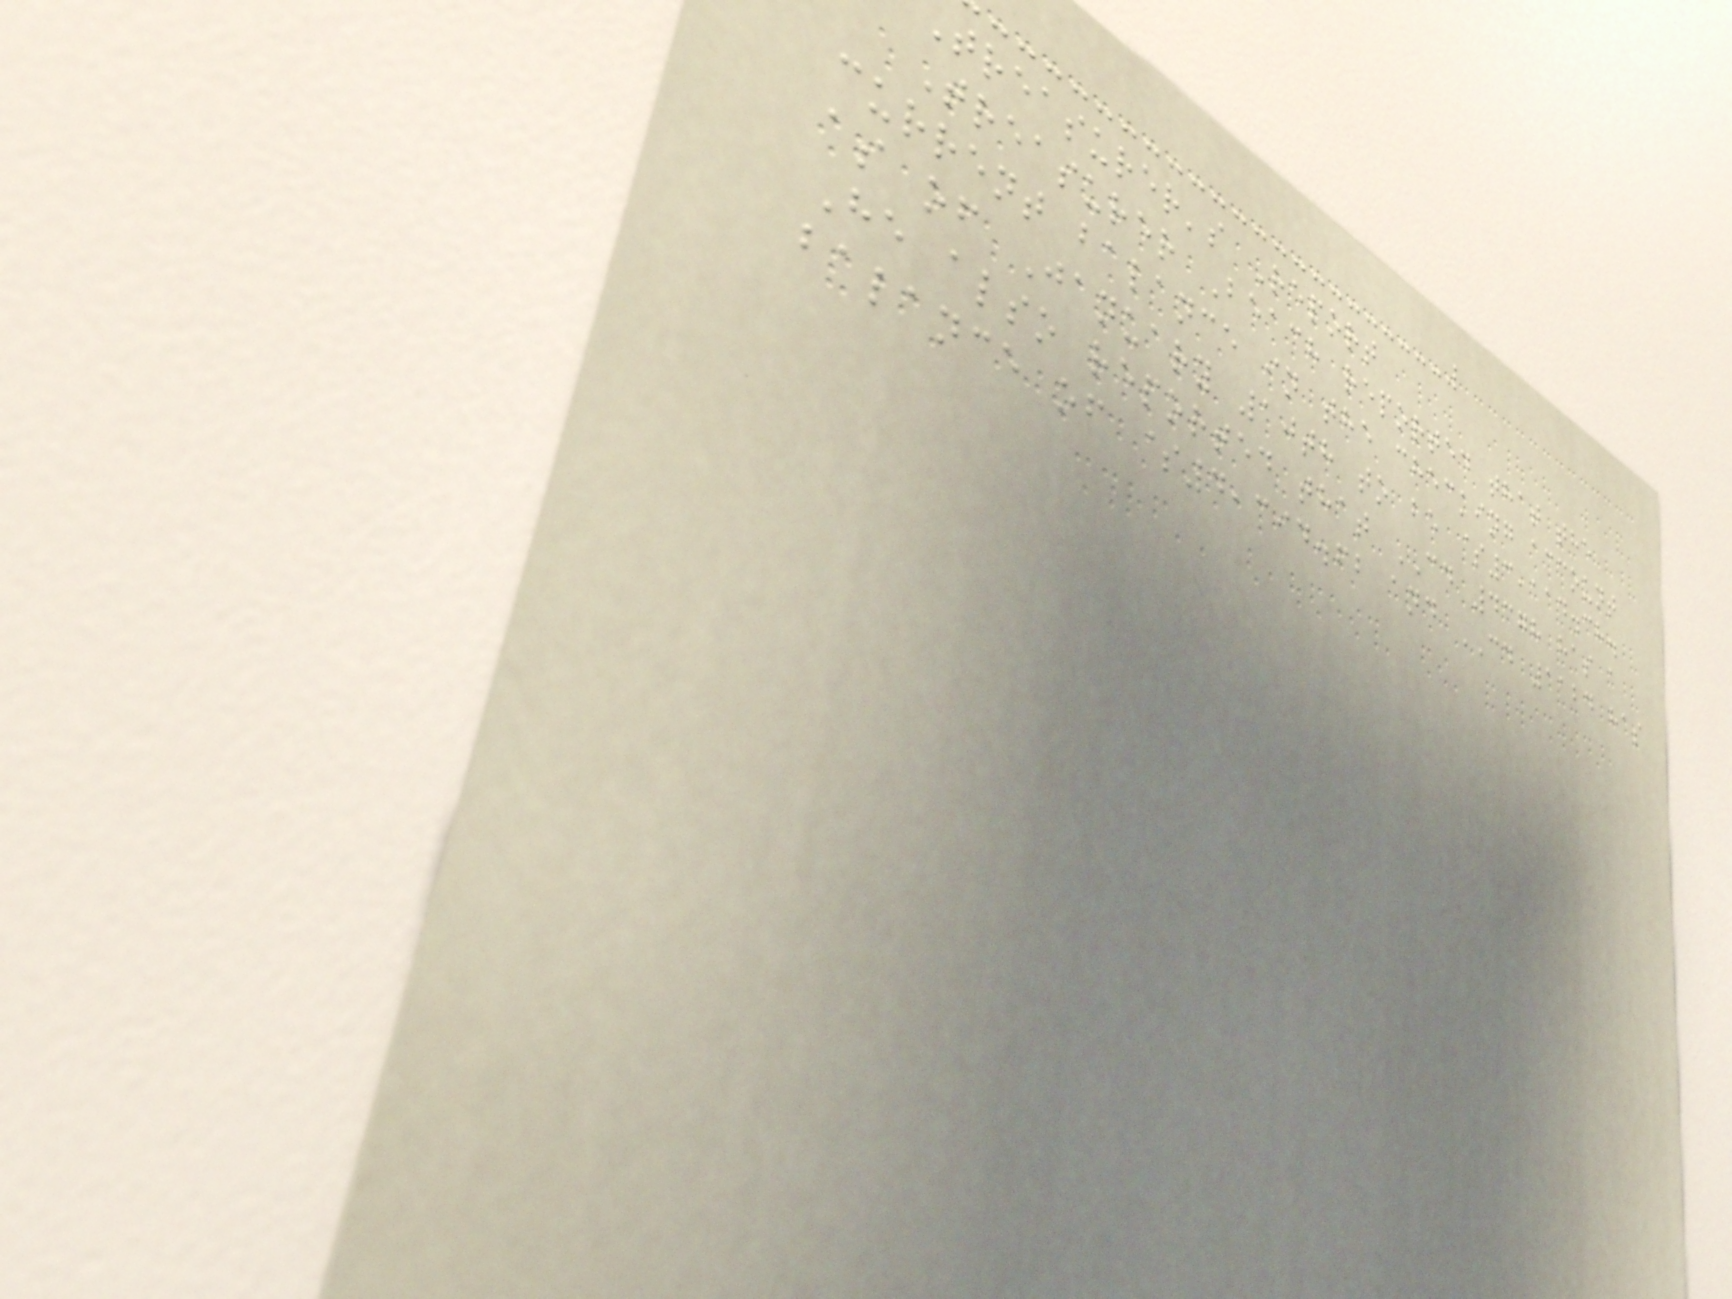treasurer's Report
Treasurer Beach reported that the
current balance in the checking account
as of January 10th to be $3,114.38.
He also reported that CD 4378 has a
balance of $4,394.62 and CD 1124 has
